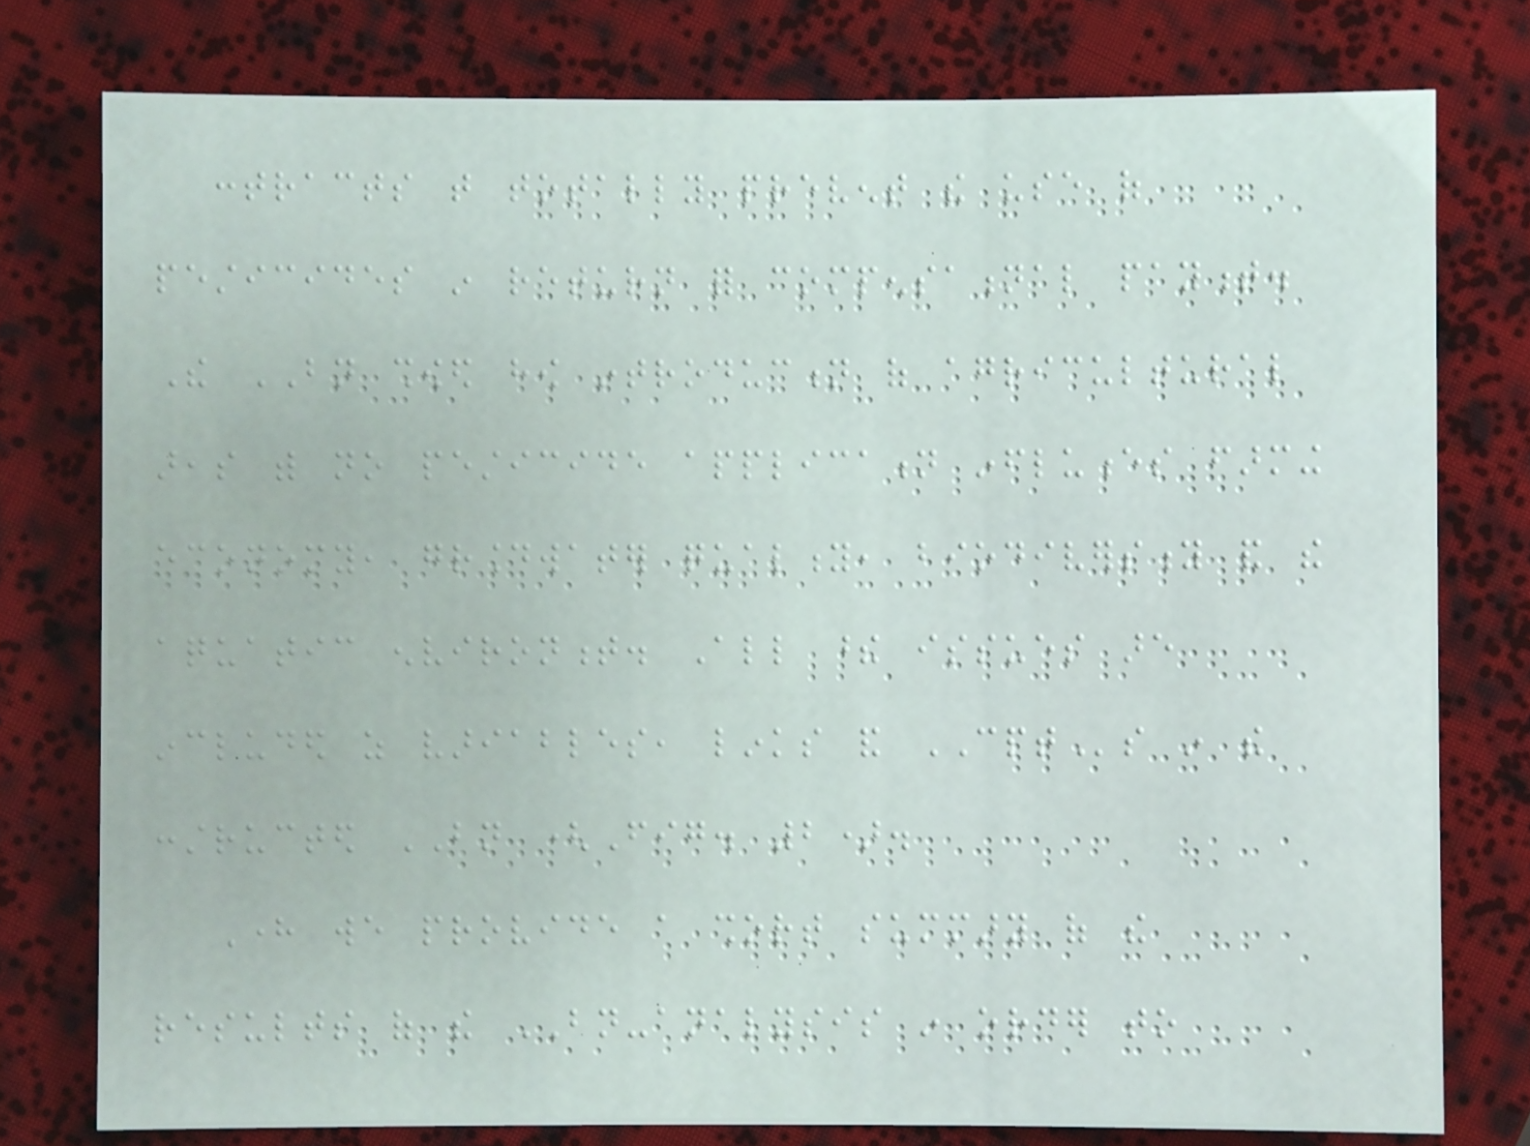contracts that totally prevent the use of
pesticides in return for compensational payment.
The BN showed how introduction of agricultural
areas with no pesticide application influences farming
economy, groundwater quality, biodiversity and the
aquatic environment. All these issues are
included as variables, links and CPTs in the
constructed BN (Fig. 2).
Here we provide a short summary of the
results of the BN-analysis in order to
